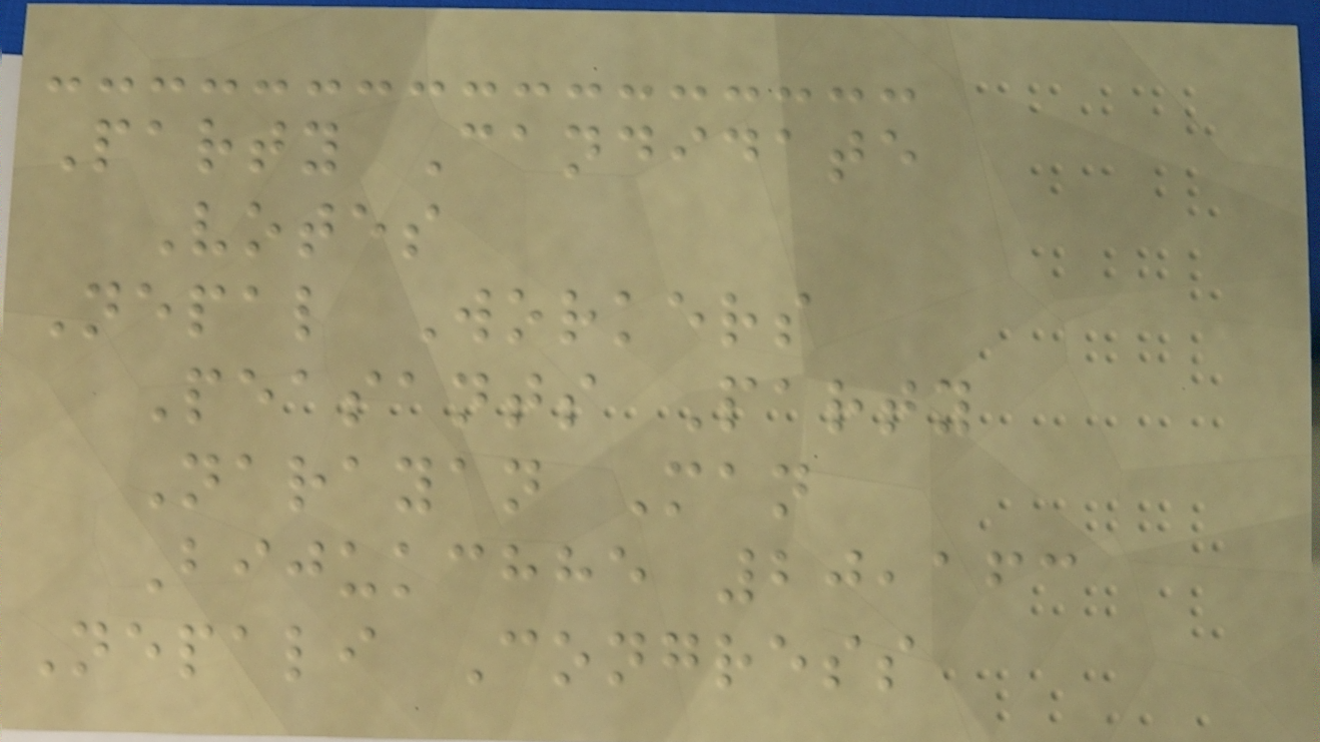Party Candidate
Votes
Nepal Workers
Peasants Party
Narayan Man
Bijukchhe 20,163
Nepali Congress
